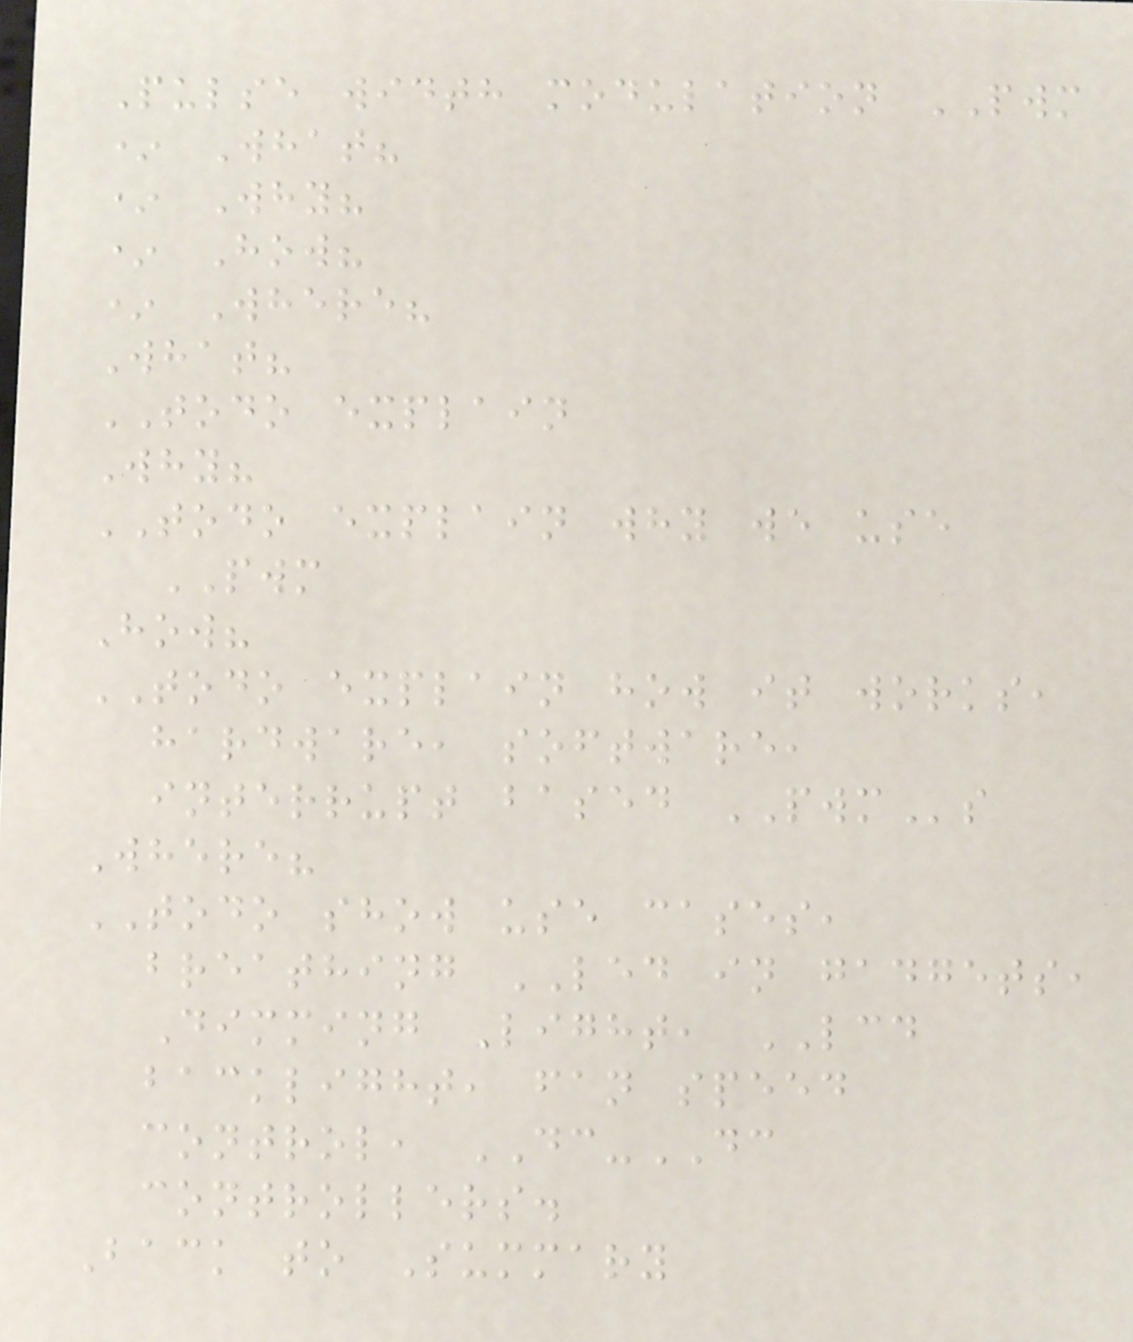Pulse width modulation PWM
* What?
* Why?
* How?
* Where?
What?
TODO explain
Why?
TODO explain why we use
PWM
How?
TODO explain how it works,
hardware, software,
interrupt based PWMs
Where?
TODO show use cases,
breathing LED in gadgets,
Dimming Light, LCD
backlight, fan speed
control, DC-DC
controllers.
Back to Summary
